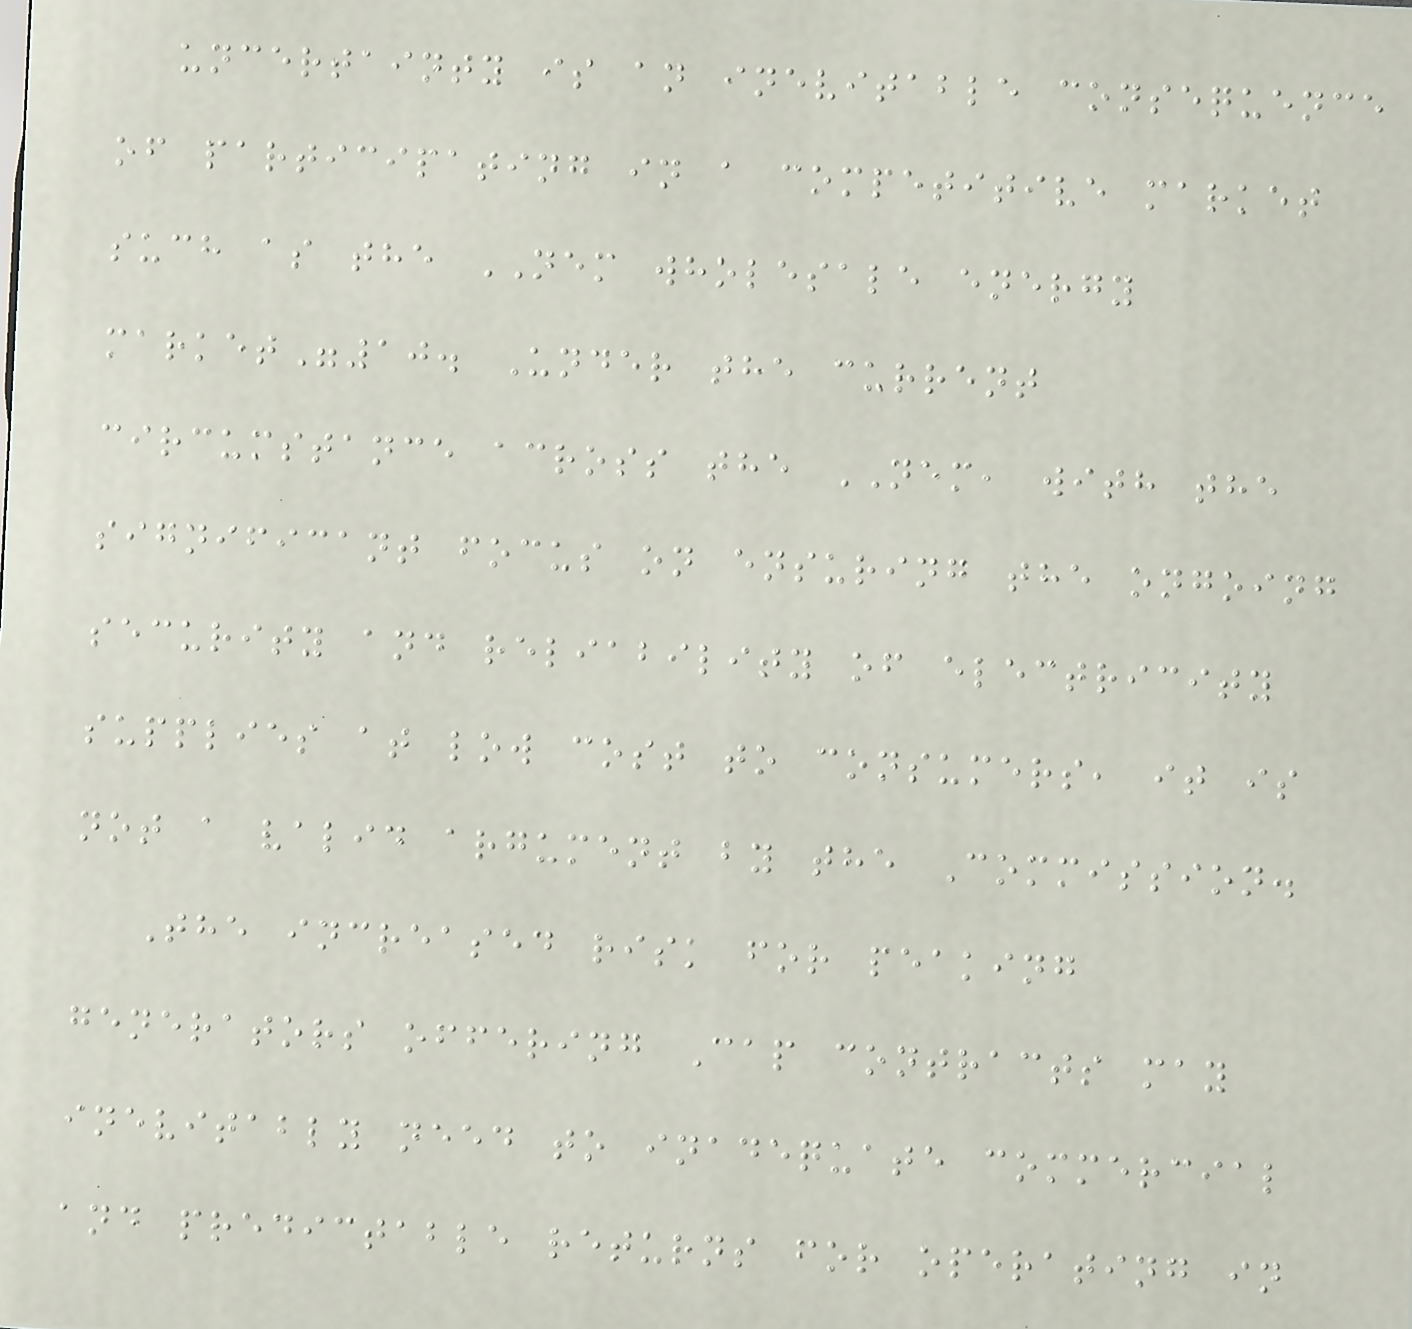uncertainty is an inevitable consequence
of participating in a competitive market
such as the NEM wholesale energy
market"10. Under the current
circumstance across the NEM, with the
significant focus on ensuring the ongoing
security and reliability of electricity
supplies at low cost to consumers, it is
not a valid argument by the Commission.
The increased risk for peaking
generators offering Cap contracts may
inevitably need to inadequate commercial
and predictable returns for operating in
